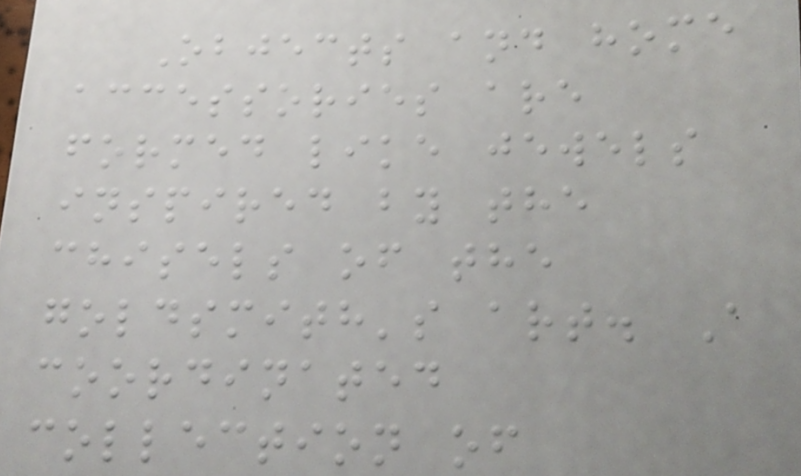Objects and home
accessories are
formed like jewels
inspired by the
chisels of the
goldsmith's art. A
coordinated
collection of
